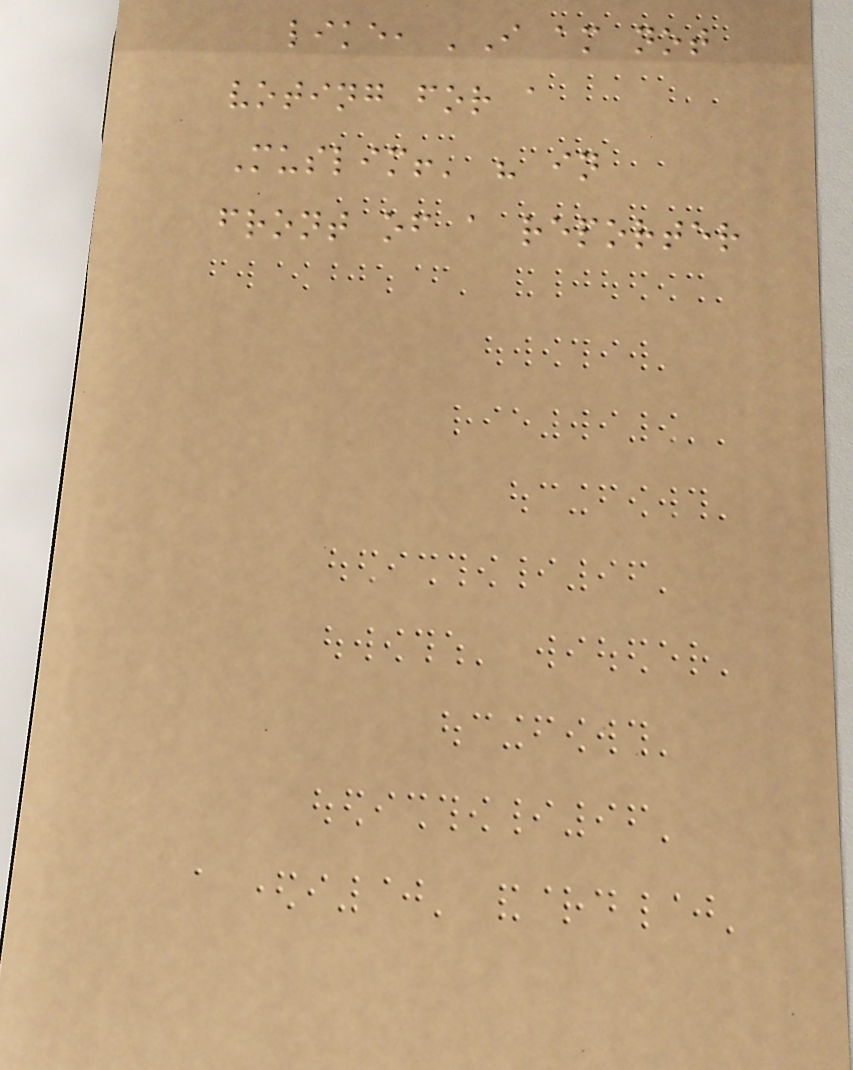like, 'I am not
voting for a
Muslim!' " in
front of a reporter
